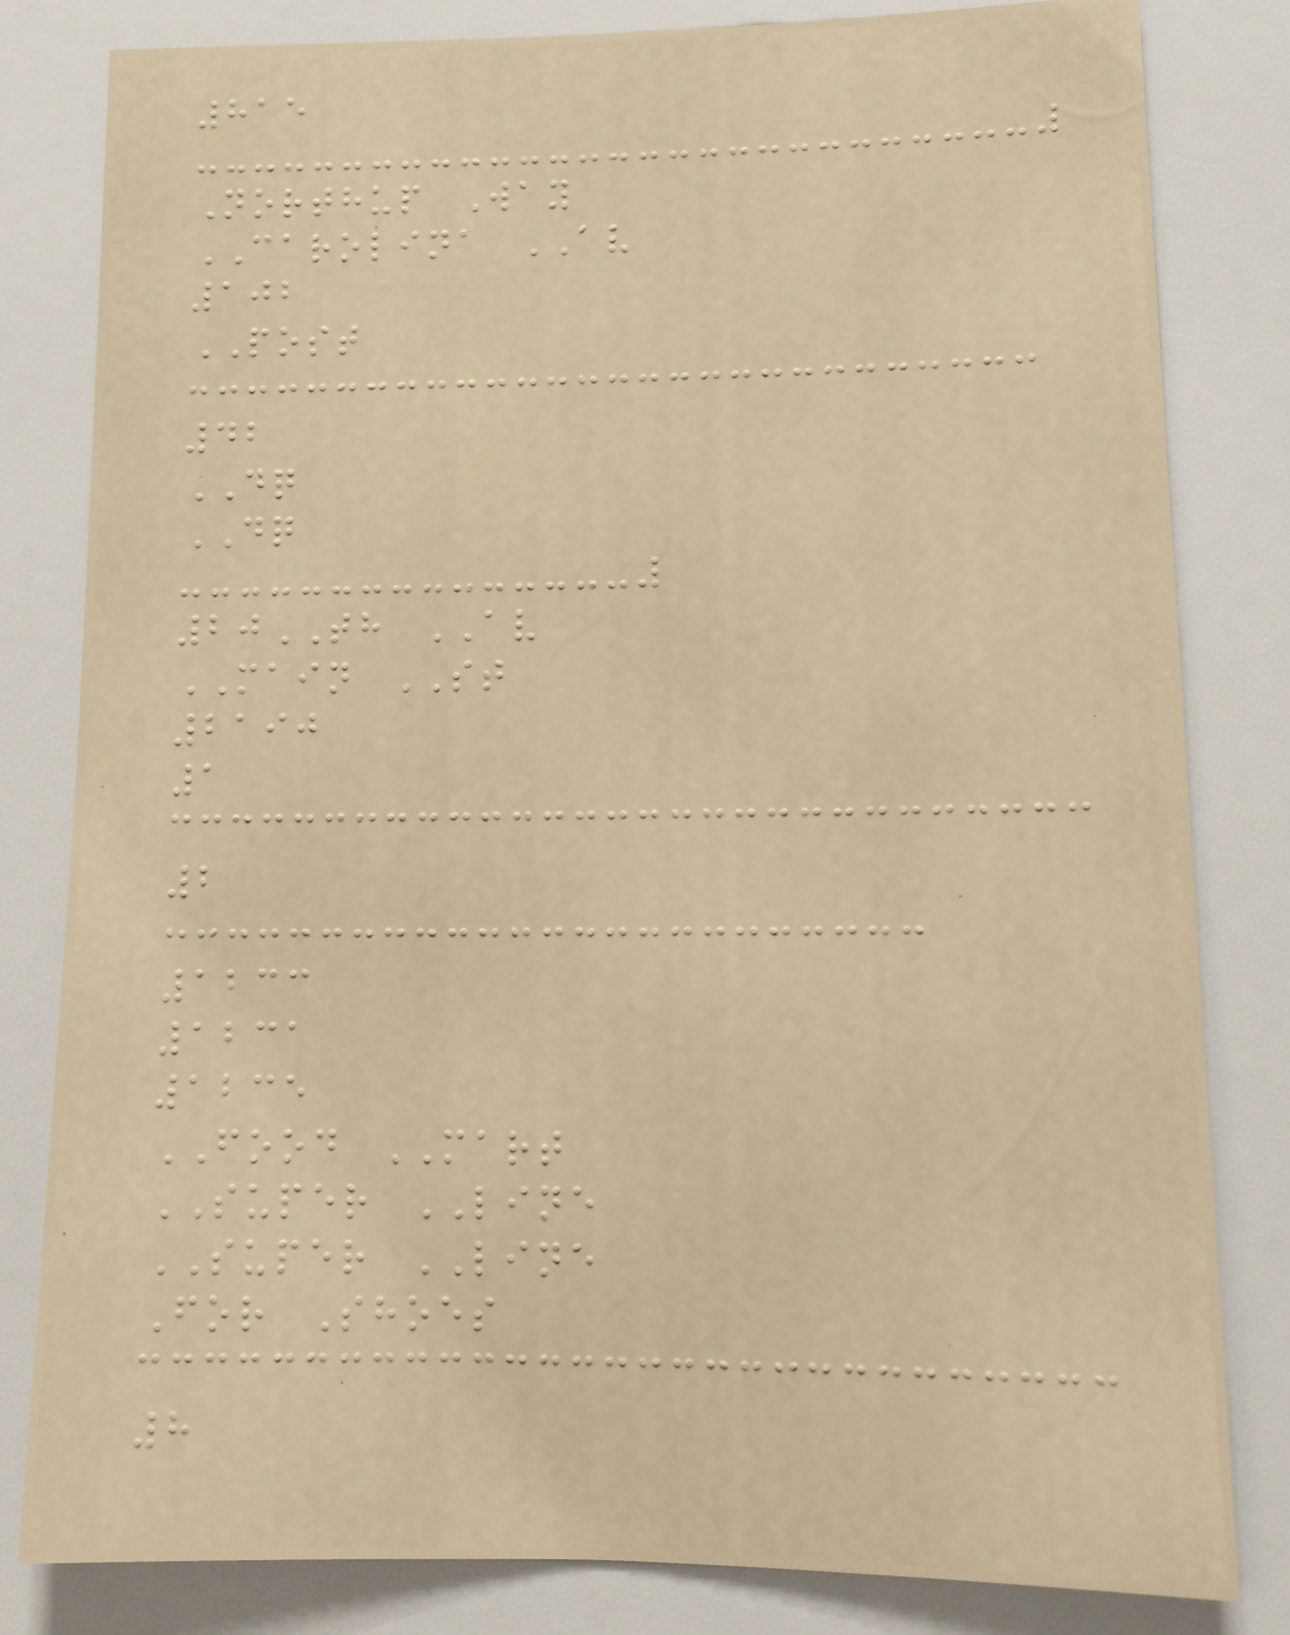815
Northup Way
CAROLINA AV
102
POST
42
DQ
DQ
20TH AV
MAIN ST
2190
1
2
1233
1231
1235
FOOD MART
SUPER LINE
SUPER LINE
For Shoes
8
